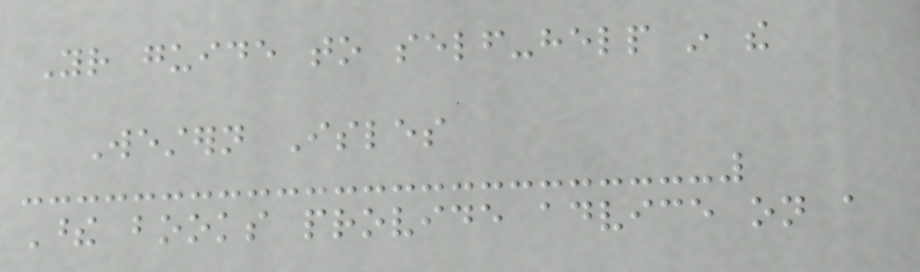Your guide to self-help in the
Western Isles
These books provide advice on a
